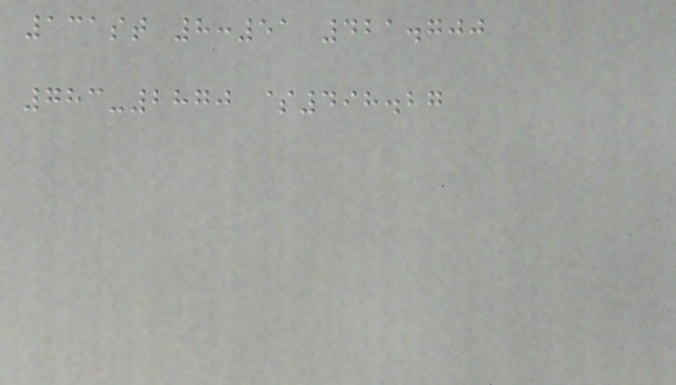131st 8:51 421.700
783-2870 $498.27
